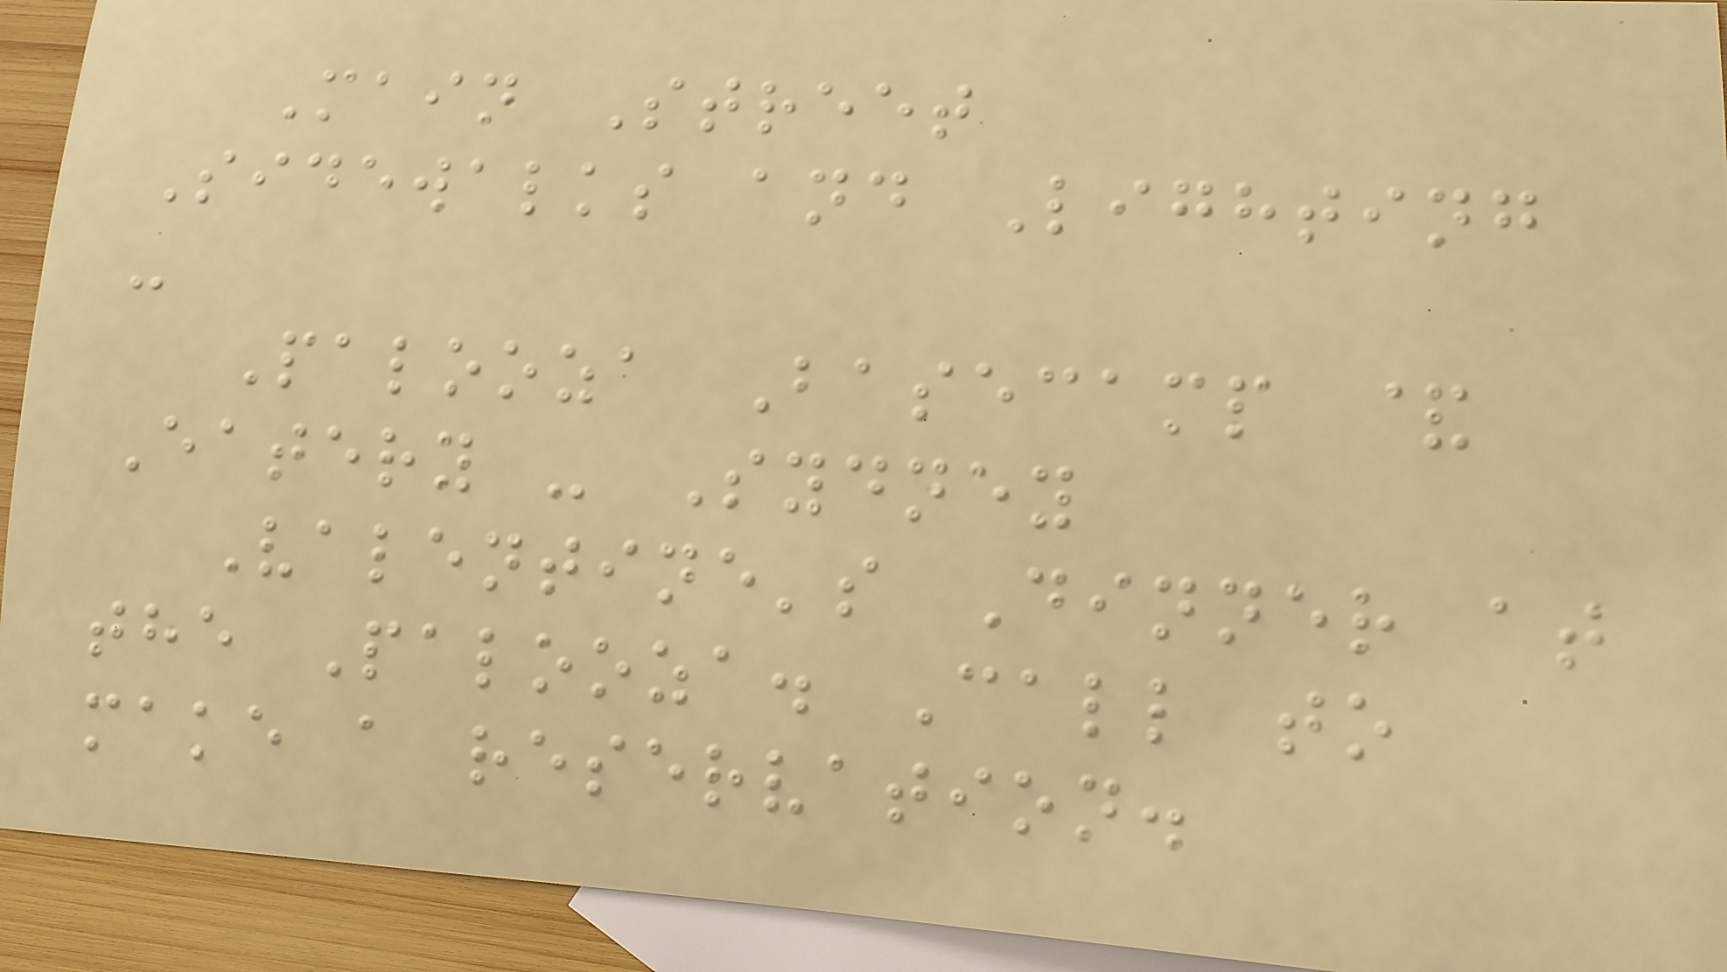Main Street
Sidewalks and Lighting
-
Palooza Basecamp &
Eatery - Sydney
Valentine's Dinner at
the Palooza. Call to
make a reservation.
